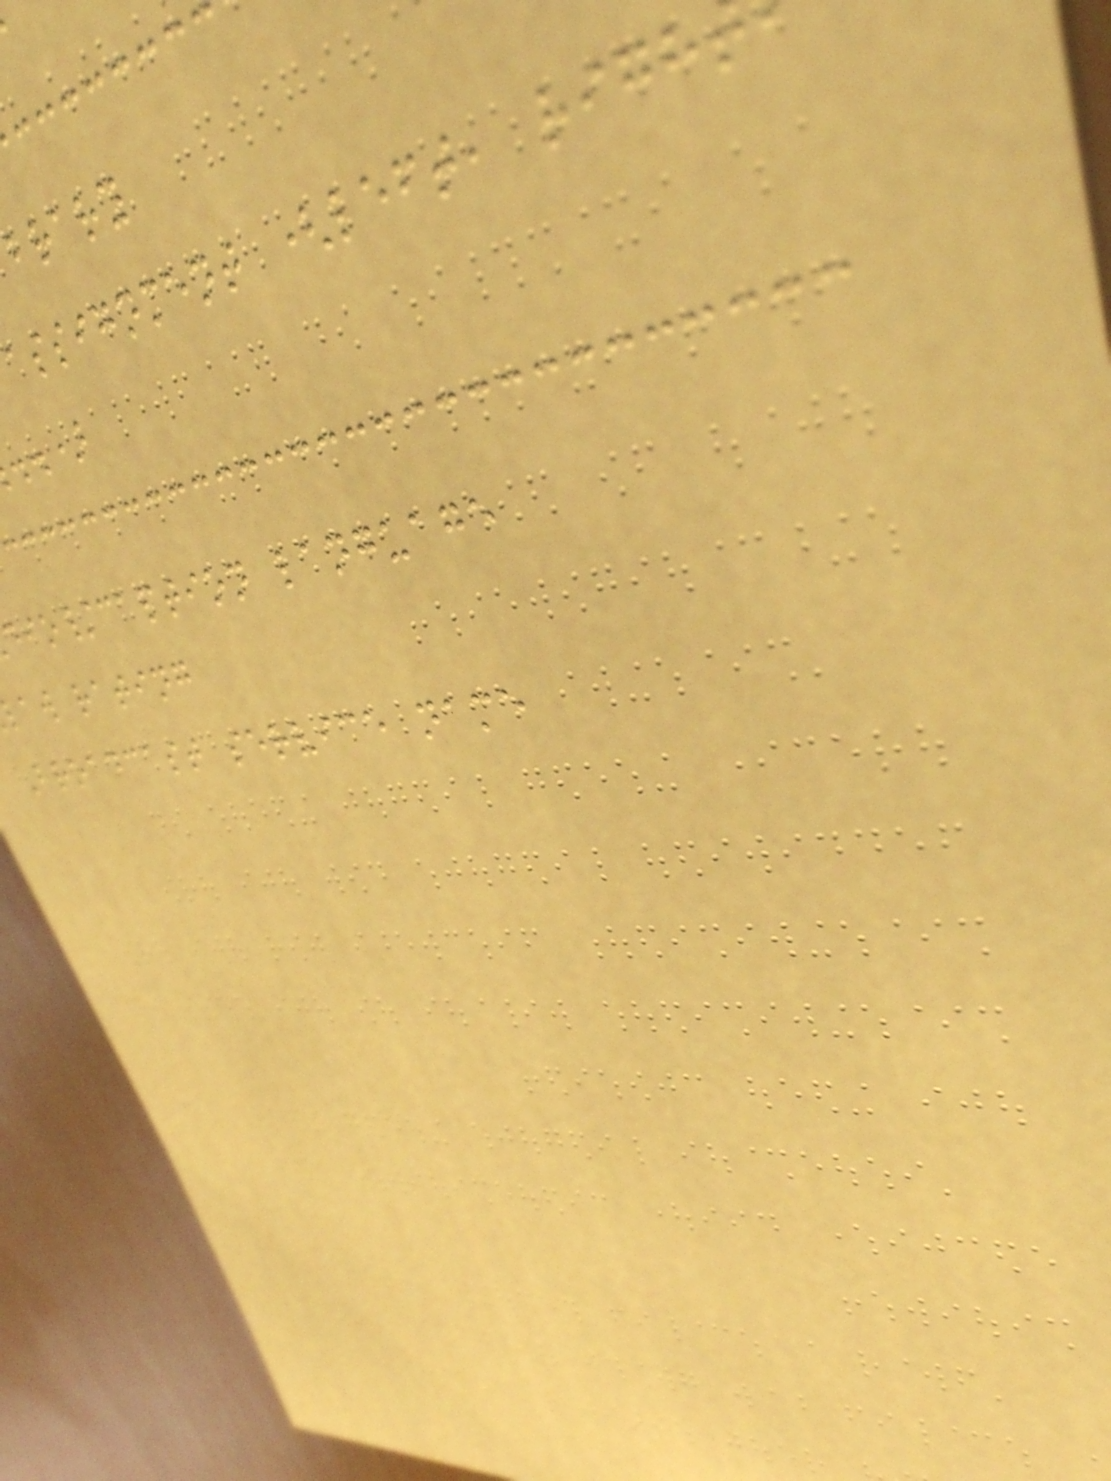brary
assignment (left, righ
..)
dio/caption language
law rating
Broadcast service name
